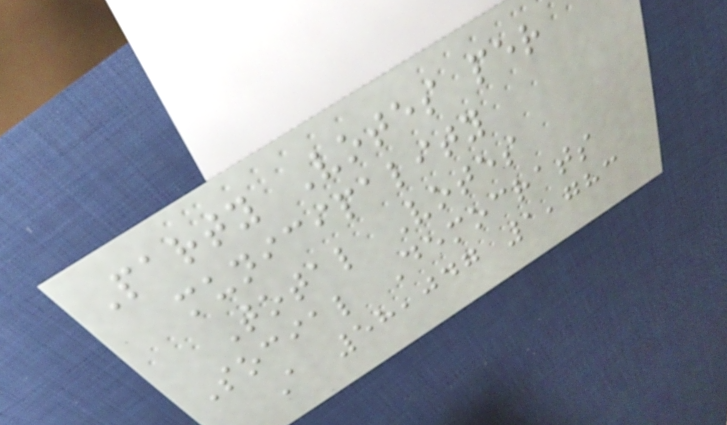Party Votes per
municipality
Total Votes
Social Democrats
A 58,047 1,783
